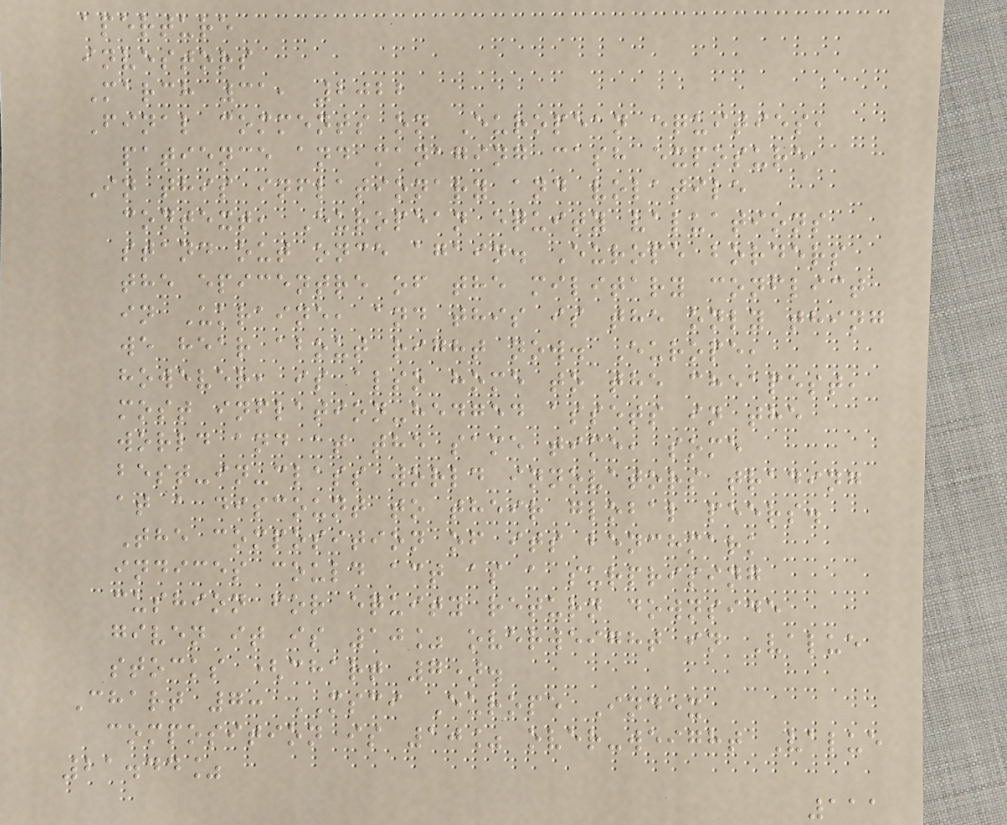aperture
investors
March 31, 2022
Final comments on European equities,
patience and managing cash exposure
In this inflationary and volatile
context, European equity valuations
stand out once again. Europe borders
the epicentre of the military conflict
in Ukraine, and this is the only thing
we hear about right now. Europe,
however, is also home to the cheapest,
most inflation-hedged assets in the
world and at the same time, some
best-in-class world innovators trading
at a discount to their global peers.
The composition of its benchmark
indices could act as a surprising
cushion for equity return downside
given it is 10% overweight in Value
stocks (chart 7).
Chart 7: MSCI Europe Index
composition is 10% over-weight Value
21.44%
111
